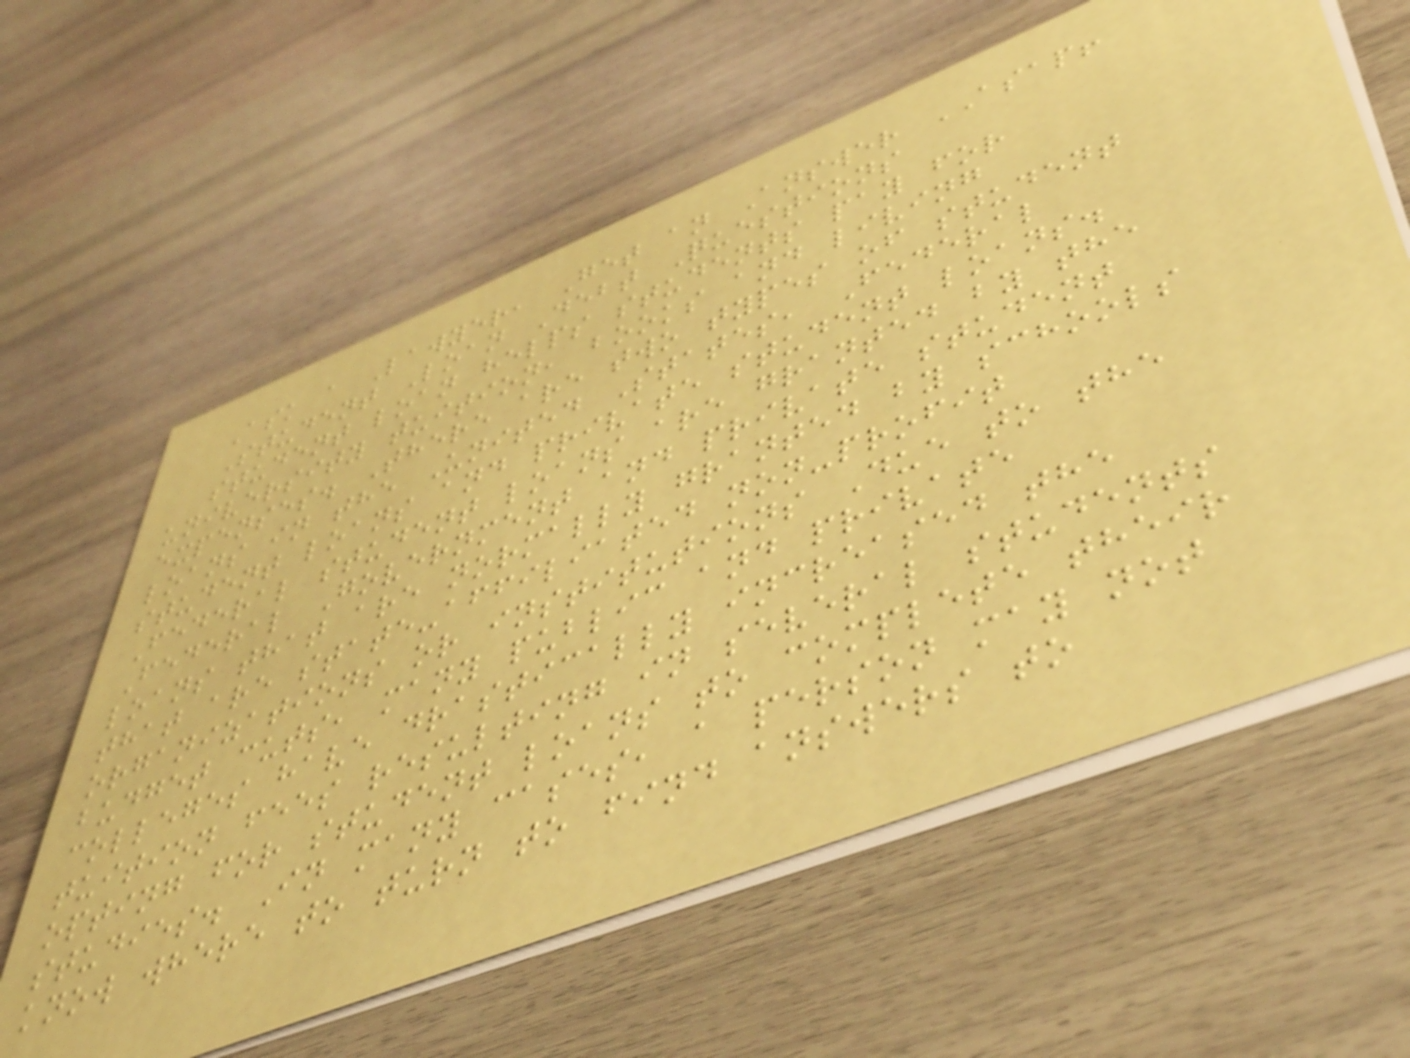Ask a Lawyer, Get an Answer ASAP!
Student Loan Debt Questions
student loan helps students pay for
university tuition, books and living
expenses. There are two types of student
loans in the United States, Federal
student loans and private student loans.
Federal student loans are granted by the
Federal Government and private student
loans that are normally granted by schools
that are state-affiliated non-profit
organizations or institutions Due to the
budget cuts, many public and private
colleges have drastically increased the
tuition fees resulting in several students
opting for student loans to complete their
studies. In many cases, a person may not
know where to turn to find answers to
